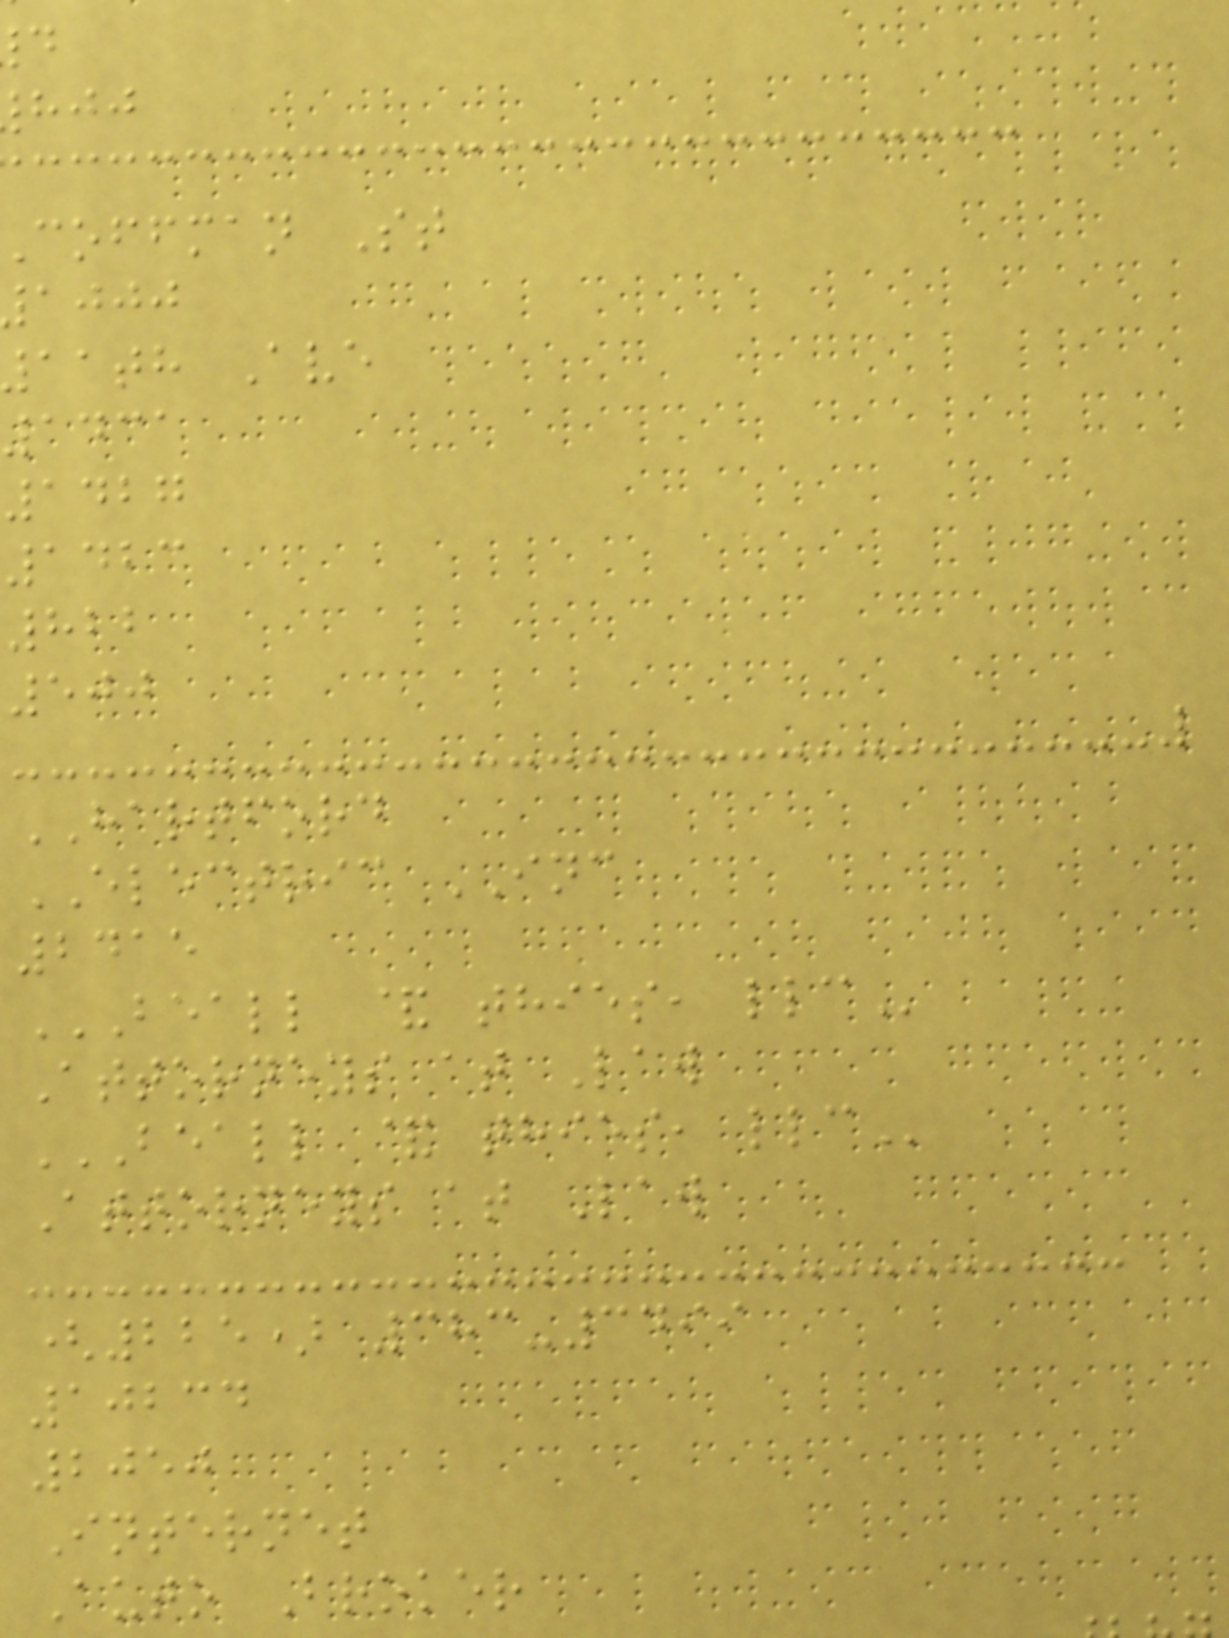coffman St
ajjj
aath Ave
1431
1427
1423
822
500
HARTFORD
ELECTRIC INC
2415
BEALL & THIES, LLC
Attorneys at Law
BEALL & THIES, LLC
Attorneys at Law
(225) 383-3499
10234
2050
Internet
Auto Broker
